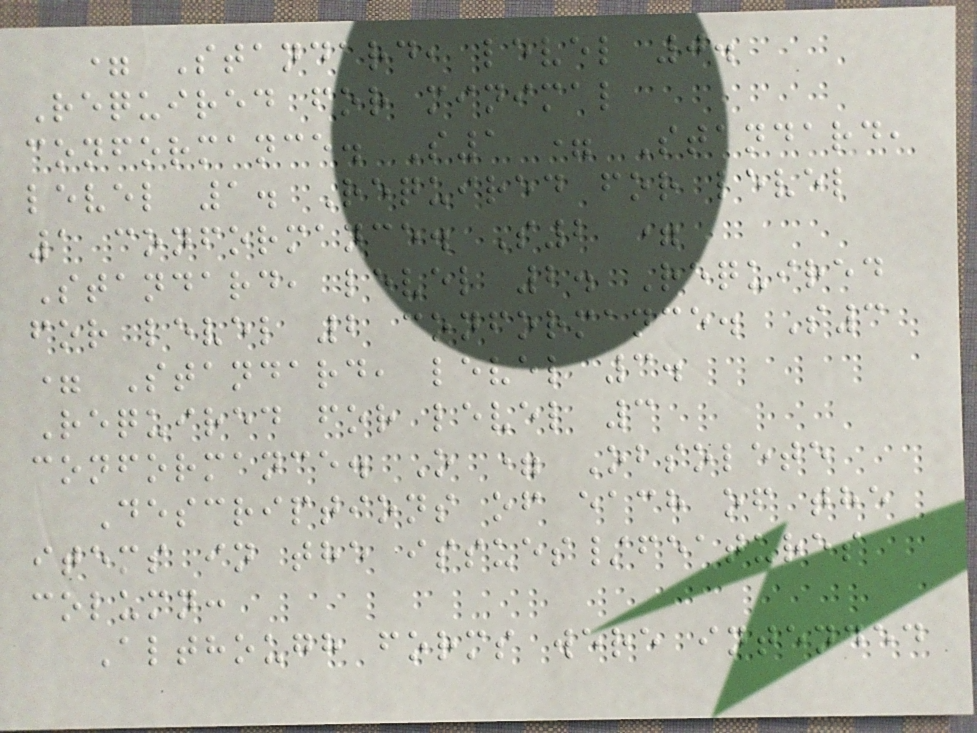= Standard, level 0.
Required for minimal
conformance. S1 = Standard,
level 1. Required for level
1 conformance. S2 =
Standard, level 2. Required
for level 2 conformance. S3
= Standard, level 3.
Required for level 3
conformance. O = Obsolete
Descriptions of each of the
items in the issues/features
column:
Although forms were intended
